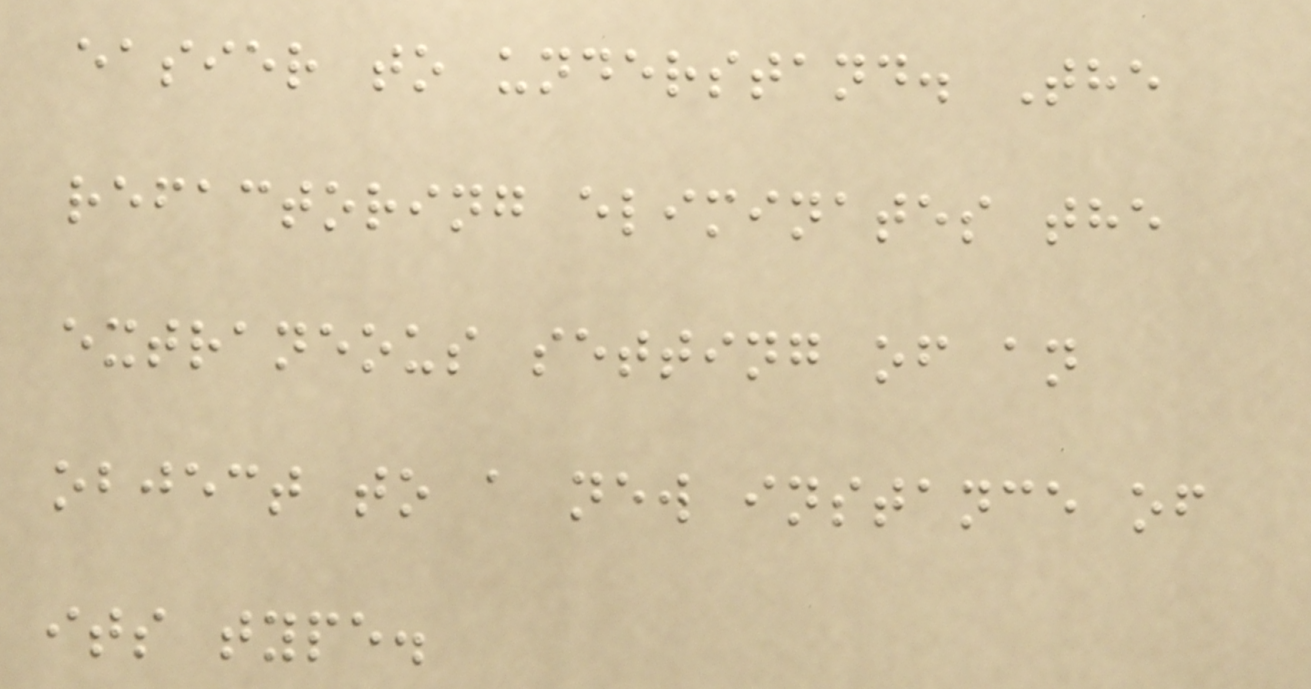easier to understand. The
refactoring eliminates the
extraneous setting of an
object to a new instance of
its type.
